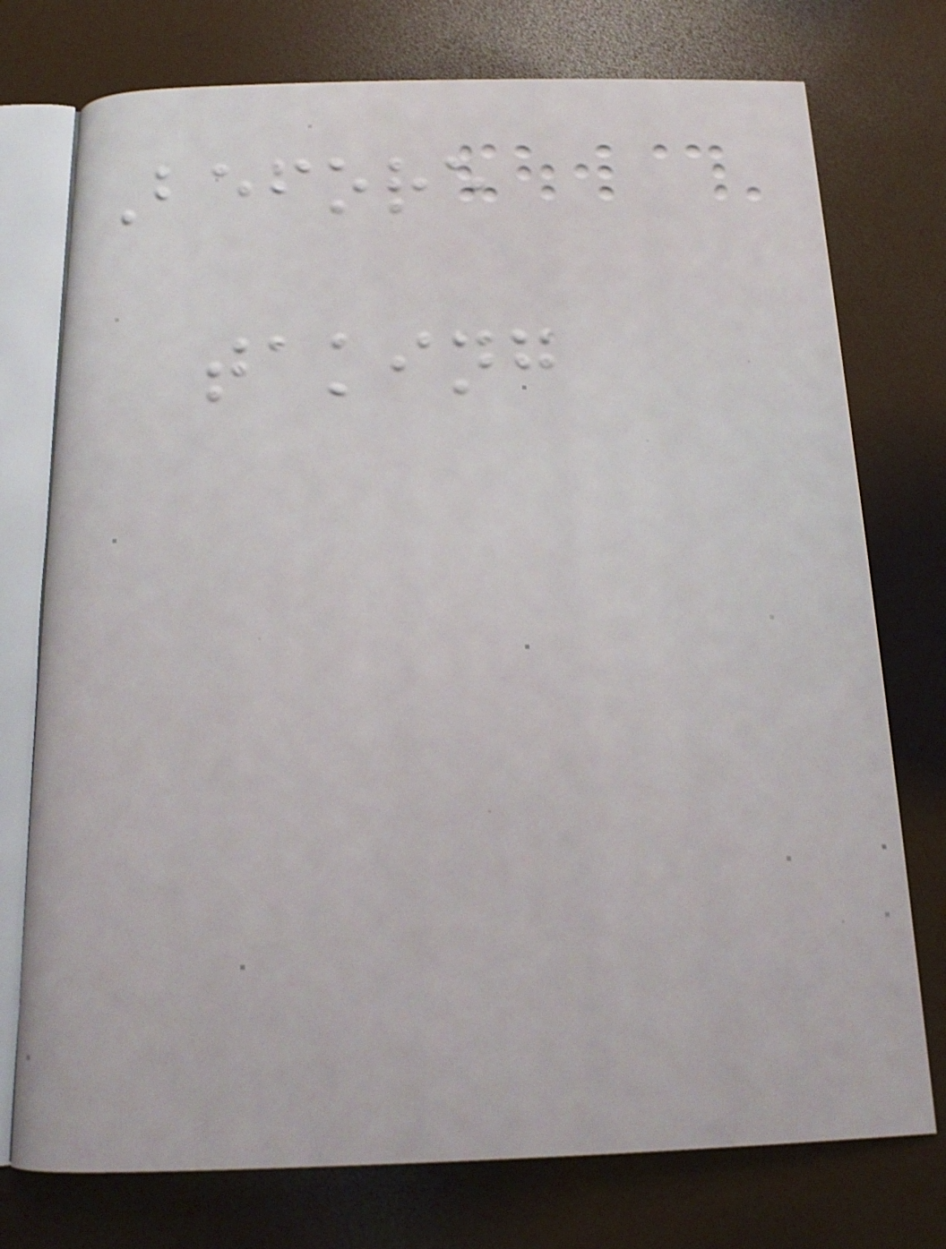Before
taking
